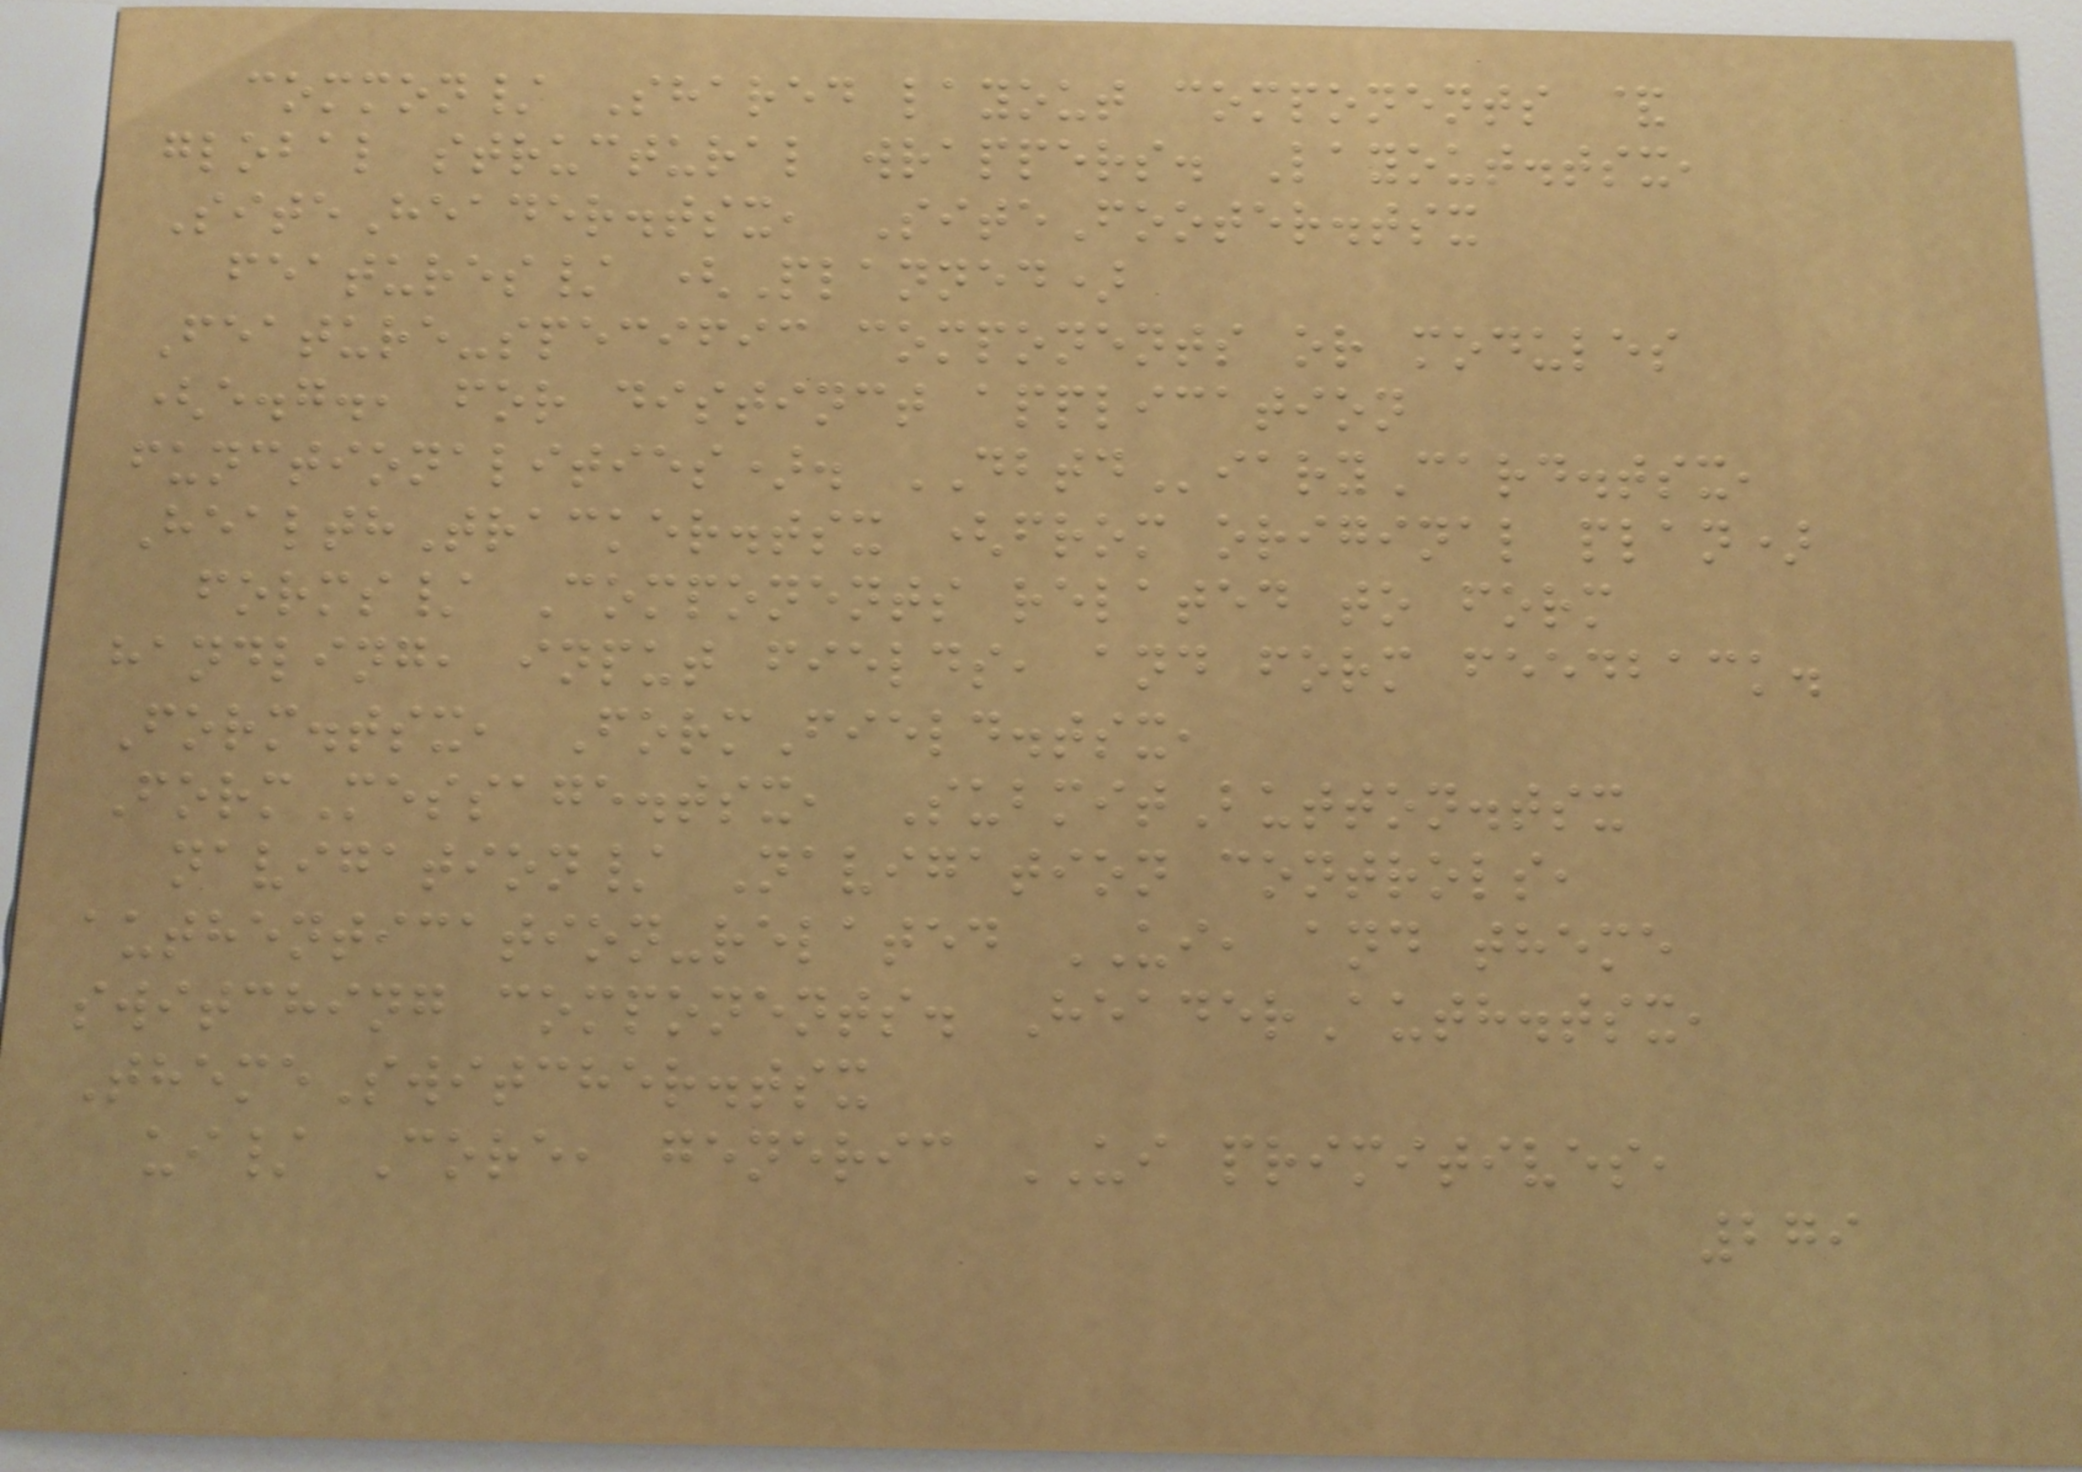common/ Shared layout components &
global structural wrappers. Layout.tsx,
SiteHeader.tsx, SiteFooter.tsx
features/ (Planned)
Feature-specific components or modules
(e.g., for distinct application
functionalities). DBTDiaryCard.tsx,
HealthTracker.tsx (from original plan)
forms/ Components related to form
handling, input fields, and form feedback.
Form.tsx, FormField.tsx,
FormMessage.tsx, SubmitButton.tsx
navigation/ Navigation controls,
authentication-related UI, and theme
switching components. HeaderAuth.tsx,
ThemeSwitcher.tsx
ui/ Core, generic UI primitives,
279
